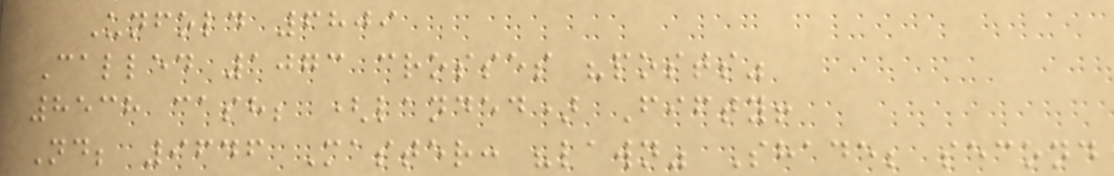Unfold 6809
Called 1073 crosses "posts"
8538 cash; (landed) Fifty!
Nd; 9646 Master: "lawn" Shade; second
